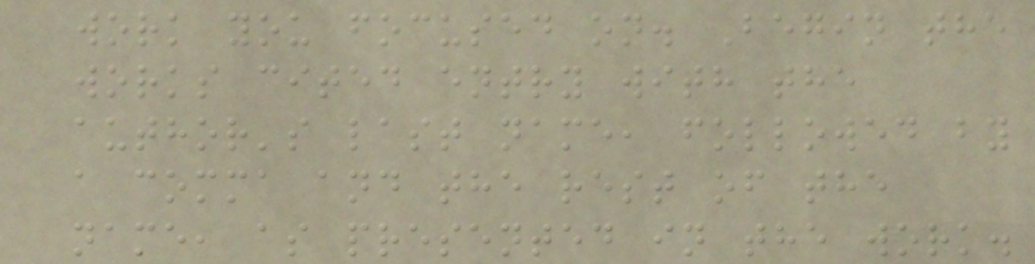work you focused on. Begin the
works cited entry with the
author's last name, followed by
a comma and the rest of the
name, as presented in the work.
